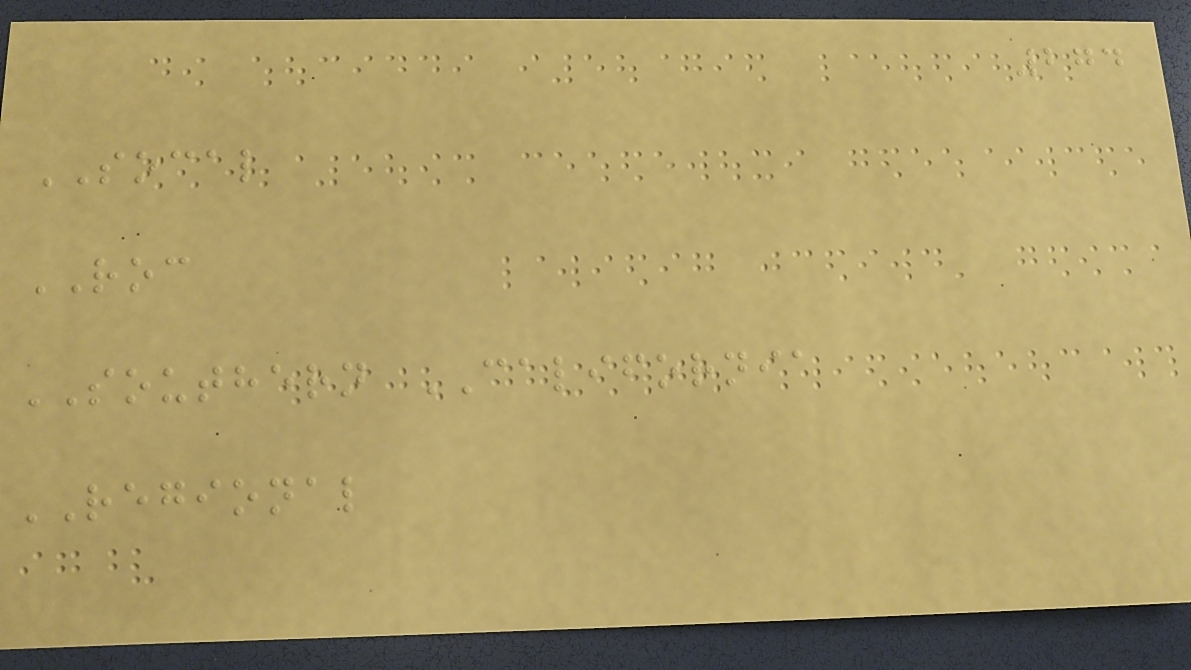274
SOCAL
ROC
SOUTHERN CALIFORNIA
REGIONAL
